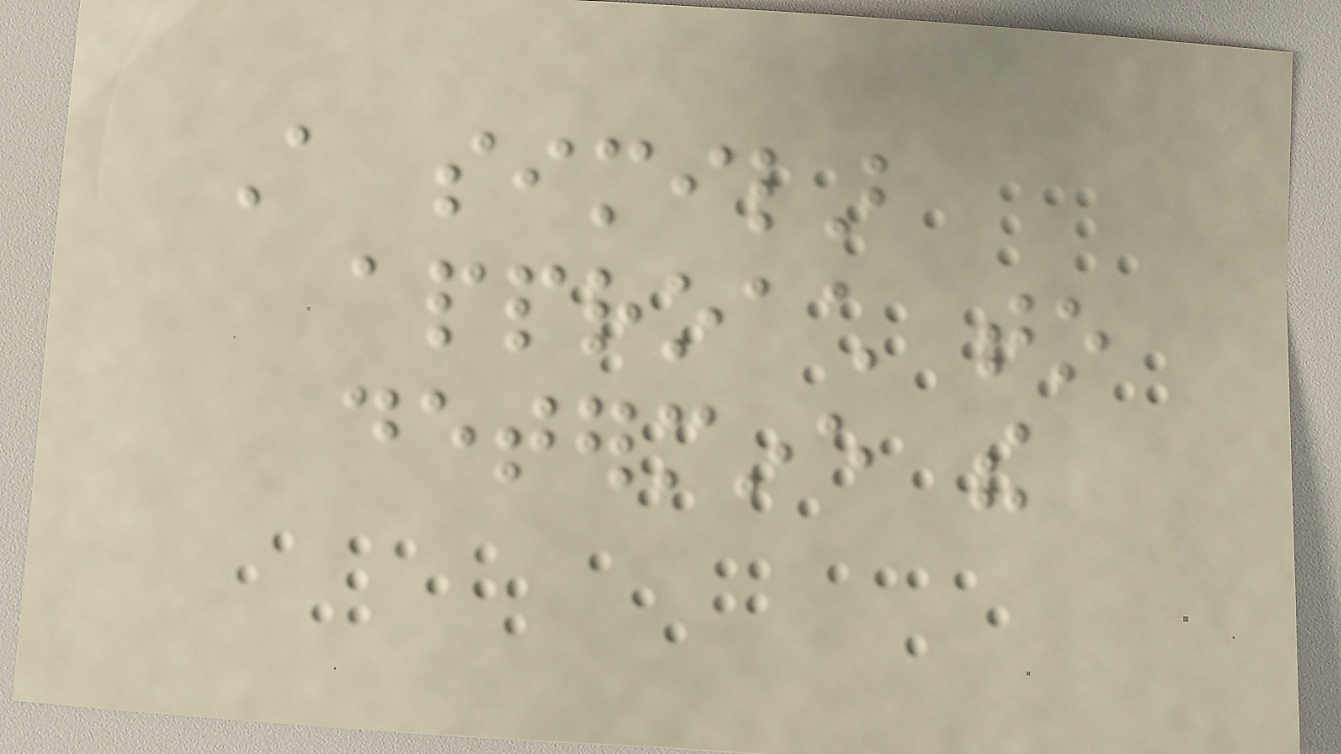A similar
approach to
determine the
